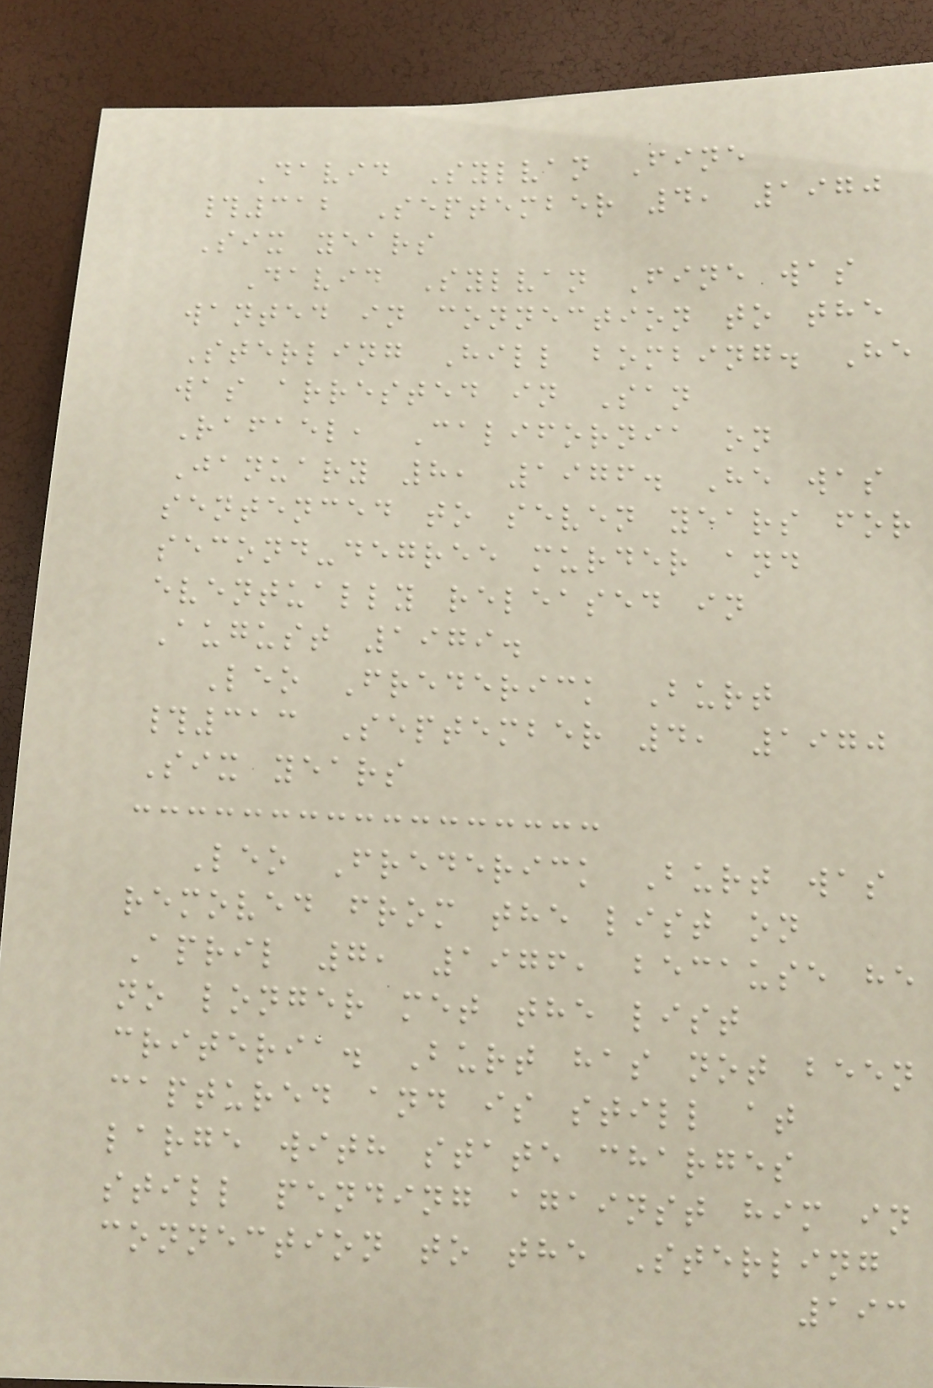David Sylvan Fine
#312 September 4, 1970
Six years
David Sylvan Fine was
wanted in connection to the
Sterling Hill bombing. He
was arrested in San
Rafael, California on
January 8, 1976. He was
sentenced to seven years for
second-degree murder and
eventually released in
August 1979.
Leo Frederick Burt
#313 September 4, 1970
Six years
Leo Frederick Burt was
removed from the list on
April 7, 1976, because he
no longer met the list
criteria. Burt has not been
captured and is still at
large with state charges
still pending against him in
connection to the Sterling
193
